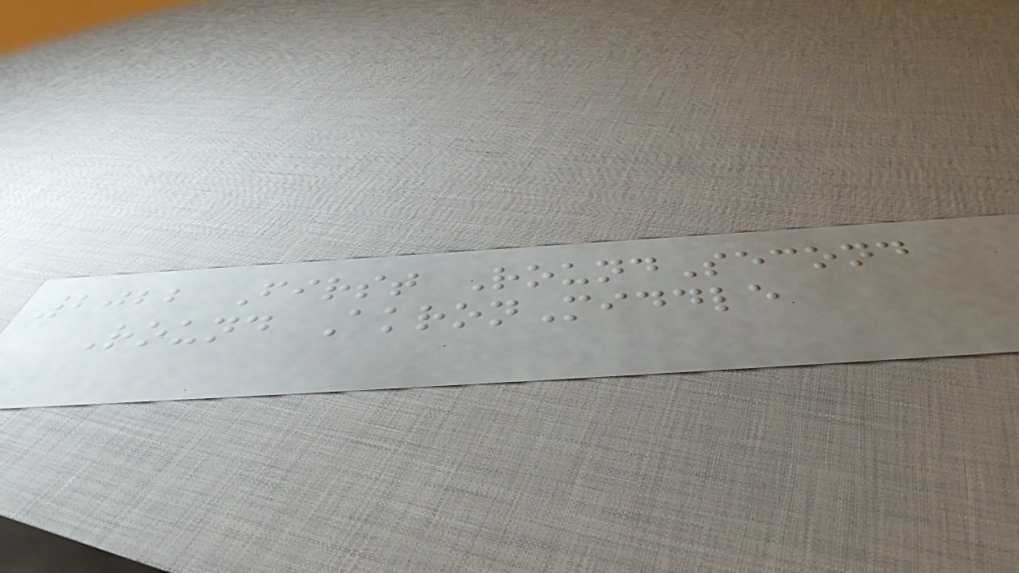2022 First RoundSecond
Round AkronMiddle
